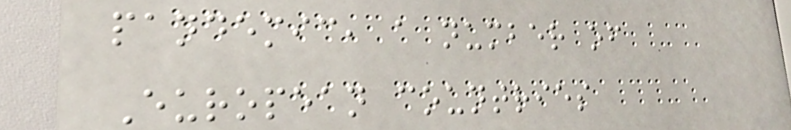pandemic, a number of
European countries
